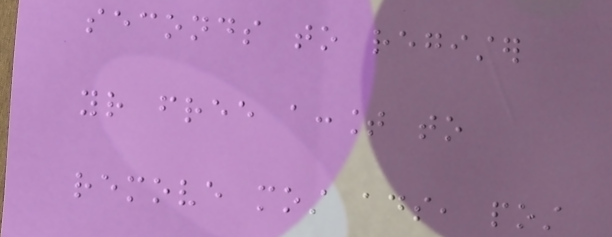seconds to register
your free account to
remove most ads, post
